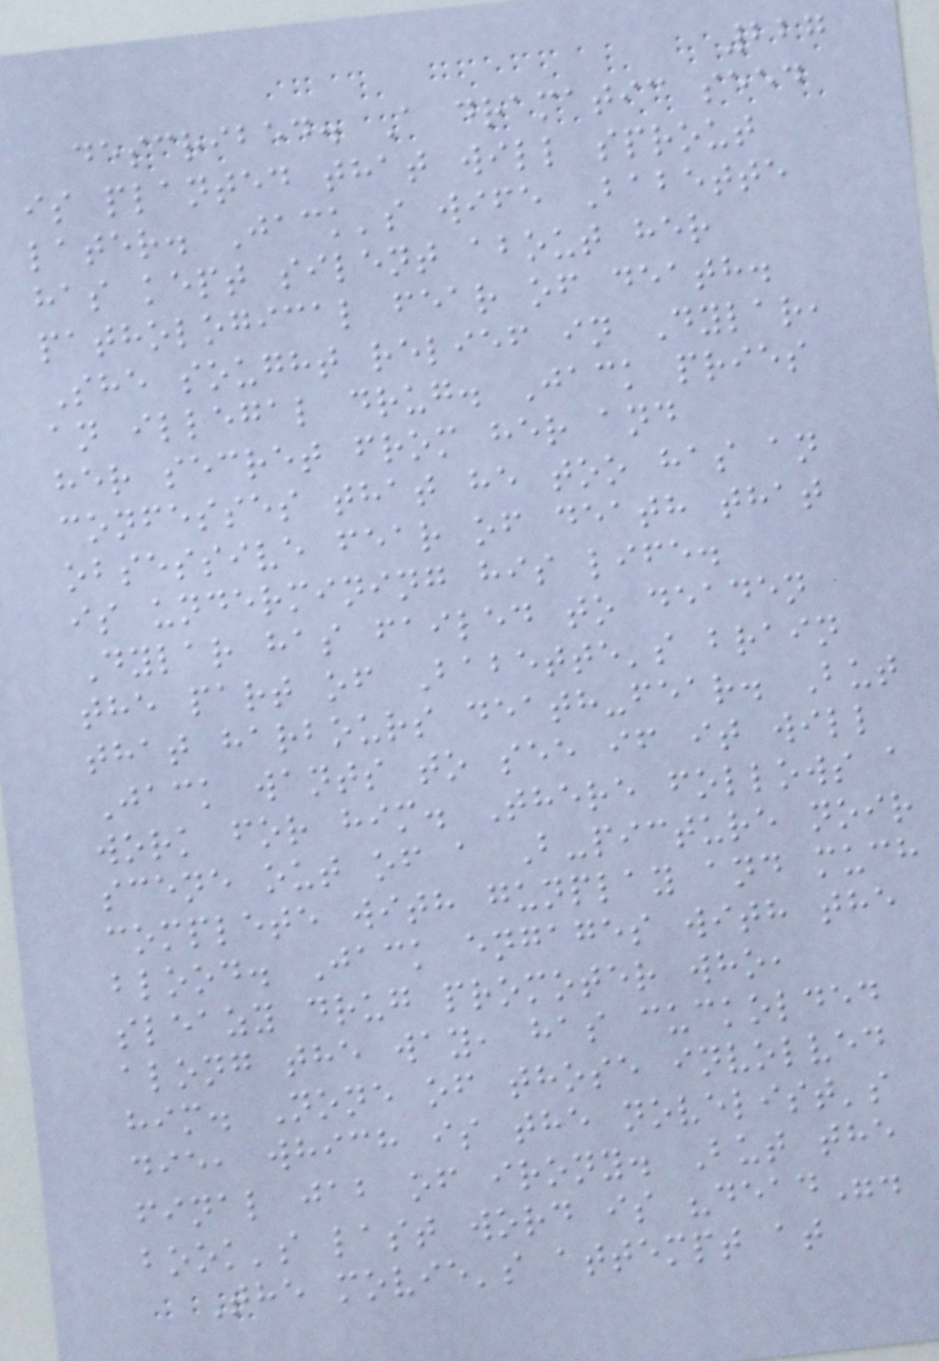227
described. A dramatic seed
is planted that will sprout
later. Jack's wife Babette
has kept silent about her
pathological fear of death.
She sought relief in Dylar,
an illegal drug. Jack pries
her secret from her and
confesses that he too has an
obsessive fear of death that
is undermining his life.
Dylar has failed to deaden
the part of Babette's brain
that harbours death-fear. But
Jack wants to see if it will
work for him. There follows a
scene out of a B-picture noir
complete with gunplay and much
blood. Jack engages with the
sleazy drug promoter who,
along the way, has cuckolded
him. None of those involved
die, which is the novelist's
final jab of irony. But the
book's last word is "dead".
The movie's attempt at
